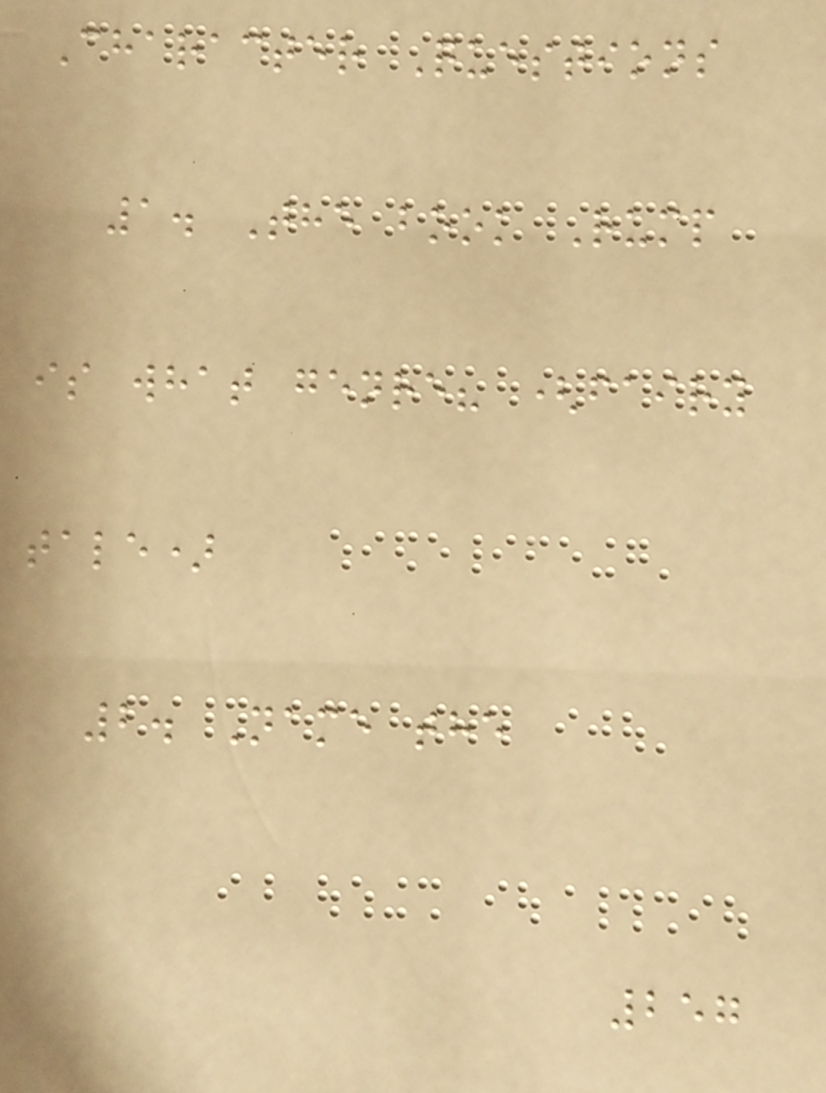Character Questions
1. The book Rump
is what genre? (fairy
tale)
2. Name the
257
